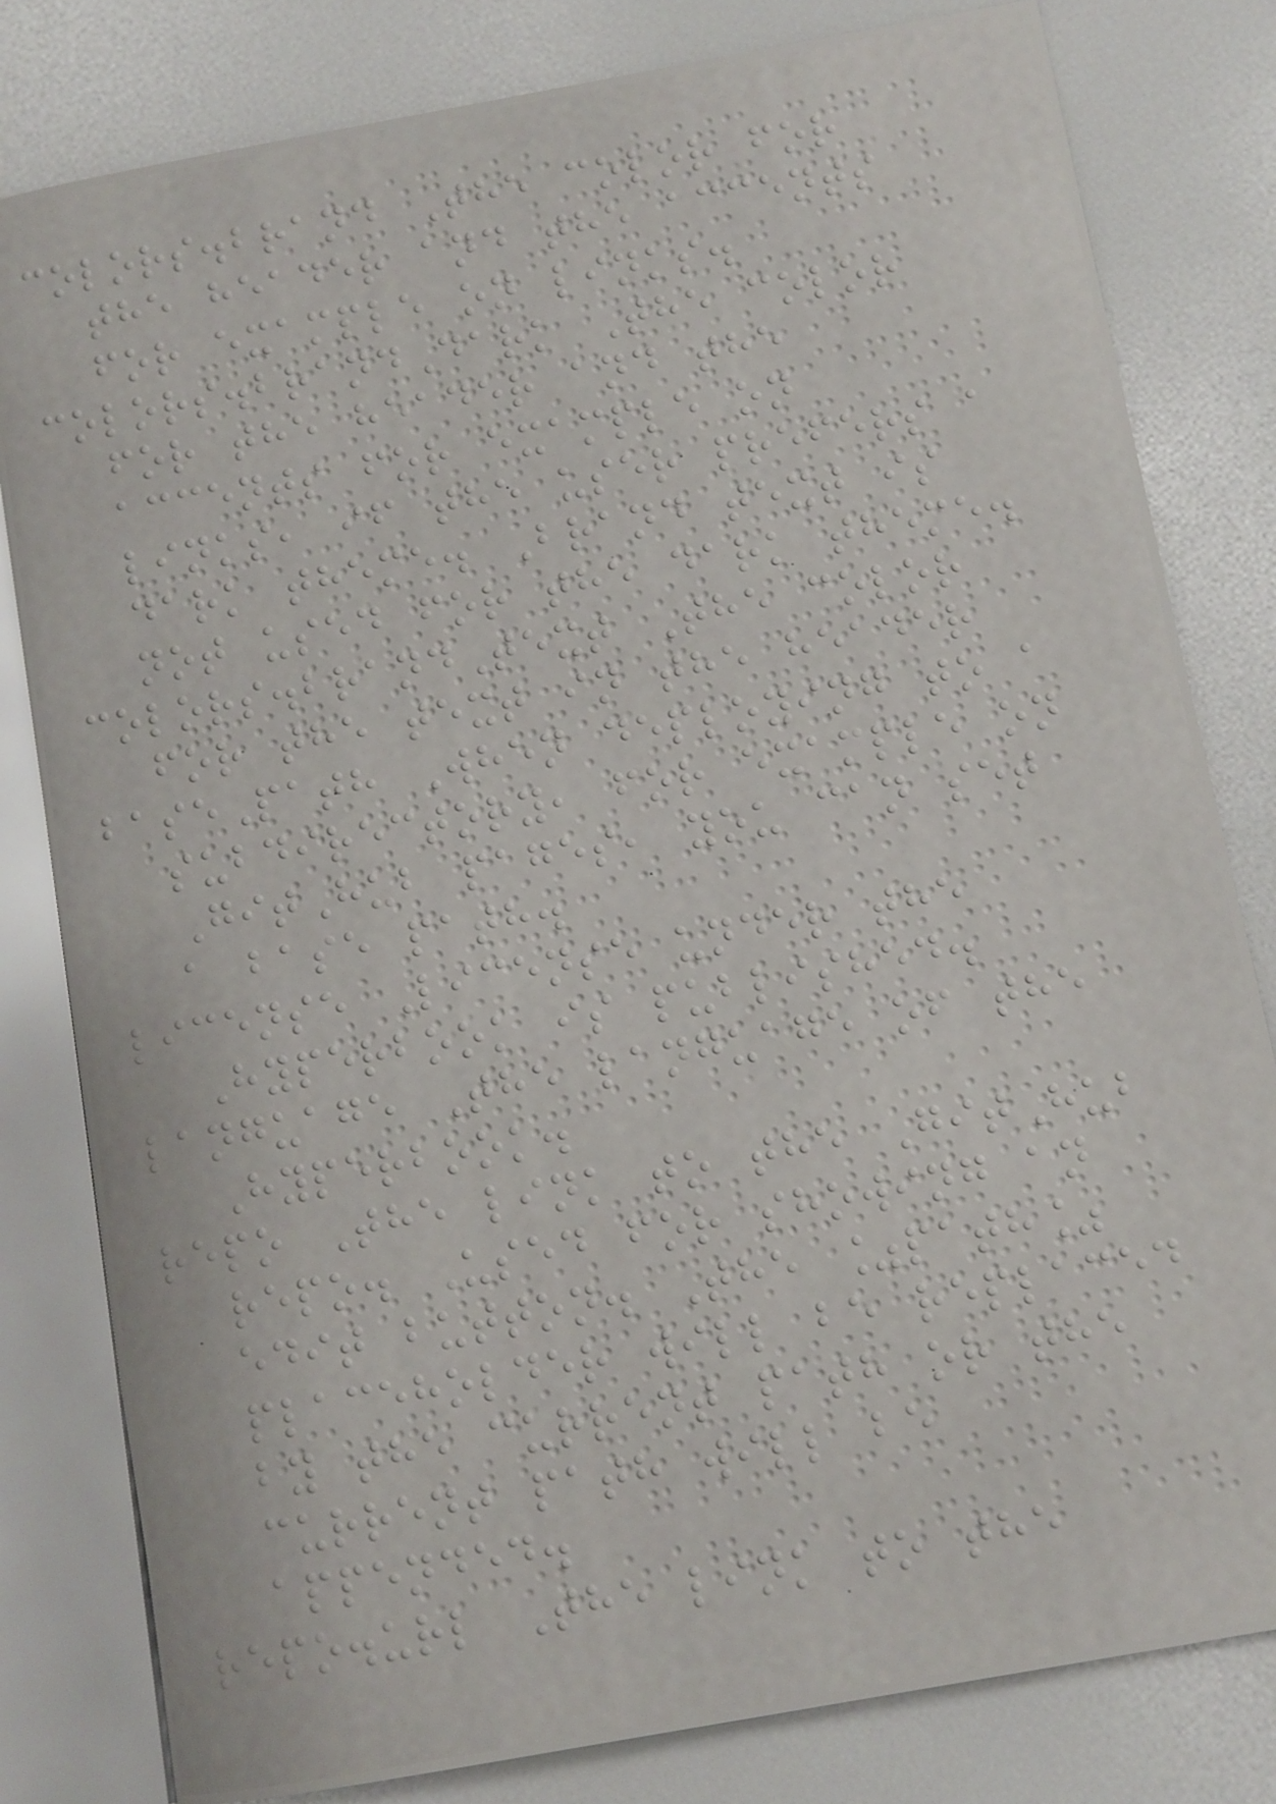colors.brand The color for
the header and the accents
for example on links.
colors.brandDark The color
for the header and the
accents for example on
links, if the user prefers a
dark theme. Brand text is
not used for the dark theme.
colors.brandText The color
for the text in the header
basePath When deploying to a
subdirectory, for example on
GitHub pages, you can set
a base path.
license License under the
Hyperbook is published.
language The language of the
Hyperbook.
repo The link to the GitHub
repo. Used for showing an
edit button. The %path%
placeholder will be replaced
by the current path or the
current path will be
appended.
repo.url The link to the
